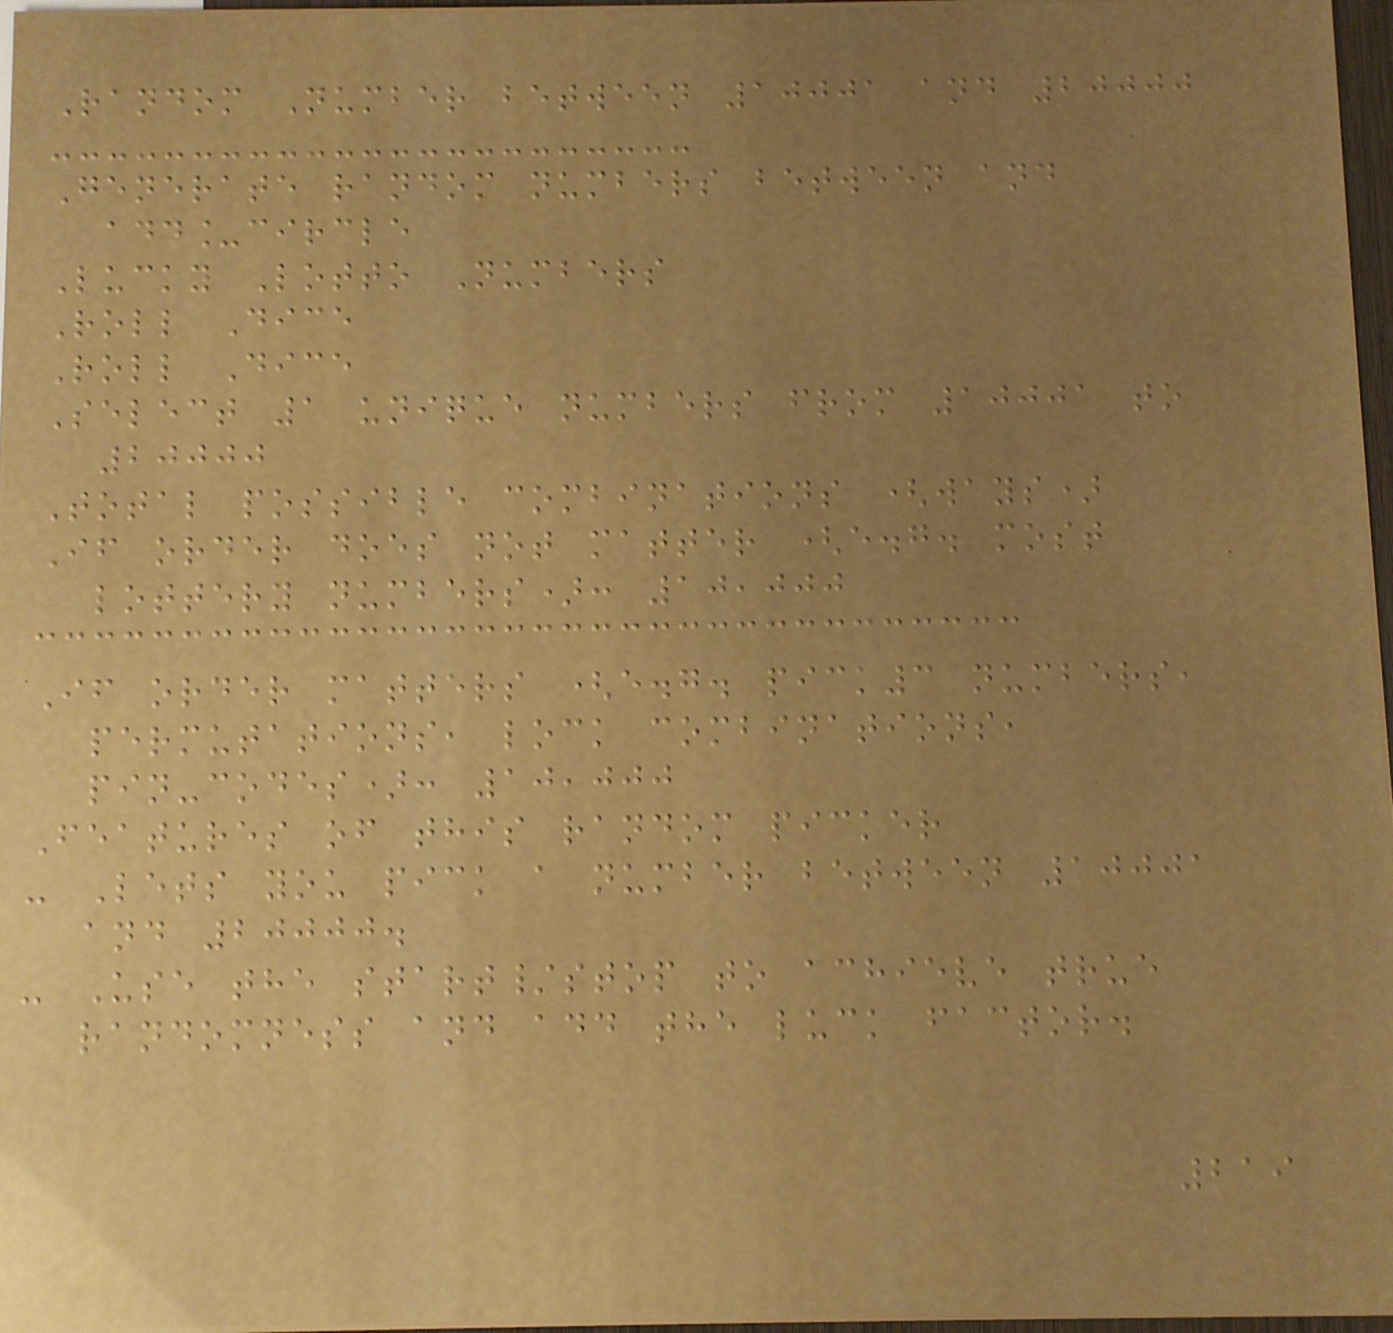Random Number between 10001 and 20000
Generate random numbers between and
add_circle
Lucky Lotto Numbers
Roll Dice
Roll Dice
Select 1 unique numbers from 10001 to
20000
Total possible combinations (ways)
If order does not matter (e.g. most
lottery numbers): 10,000
If order matters (e.g. pick3 numbers,
permutations, lock combinations,
pin-codes): 10,000
Features of this random picker
- Lets you pick a number between 10001
and 20000.
- Use the start/stop to achieve true
randomness and add the luck factor.
219
